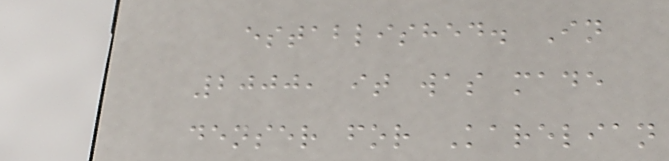established. In
2000, it was made
denser for Karelian
